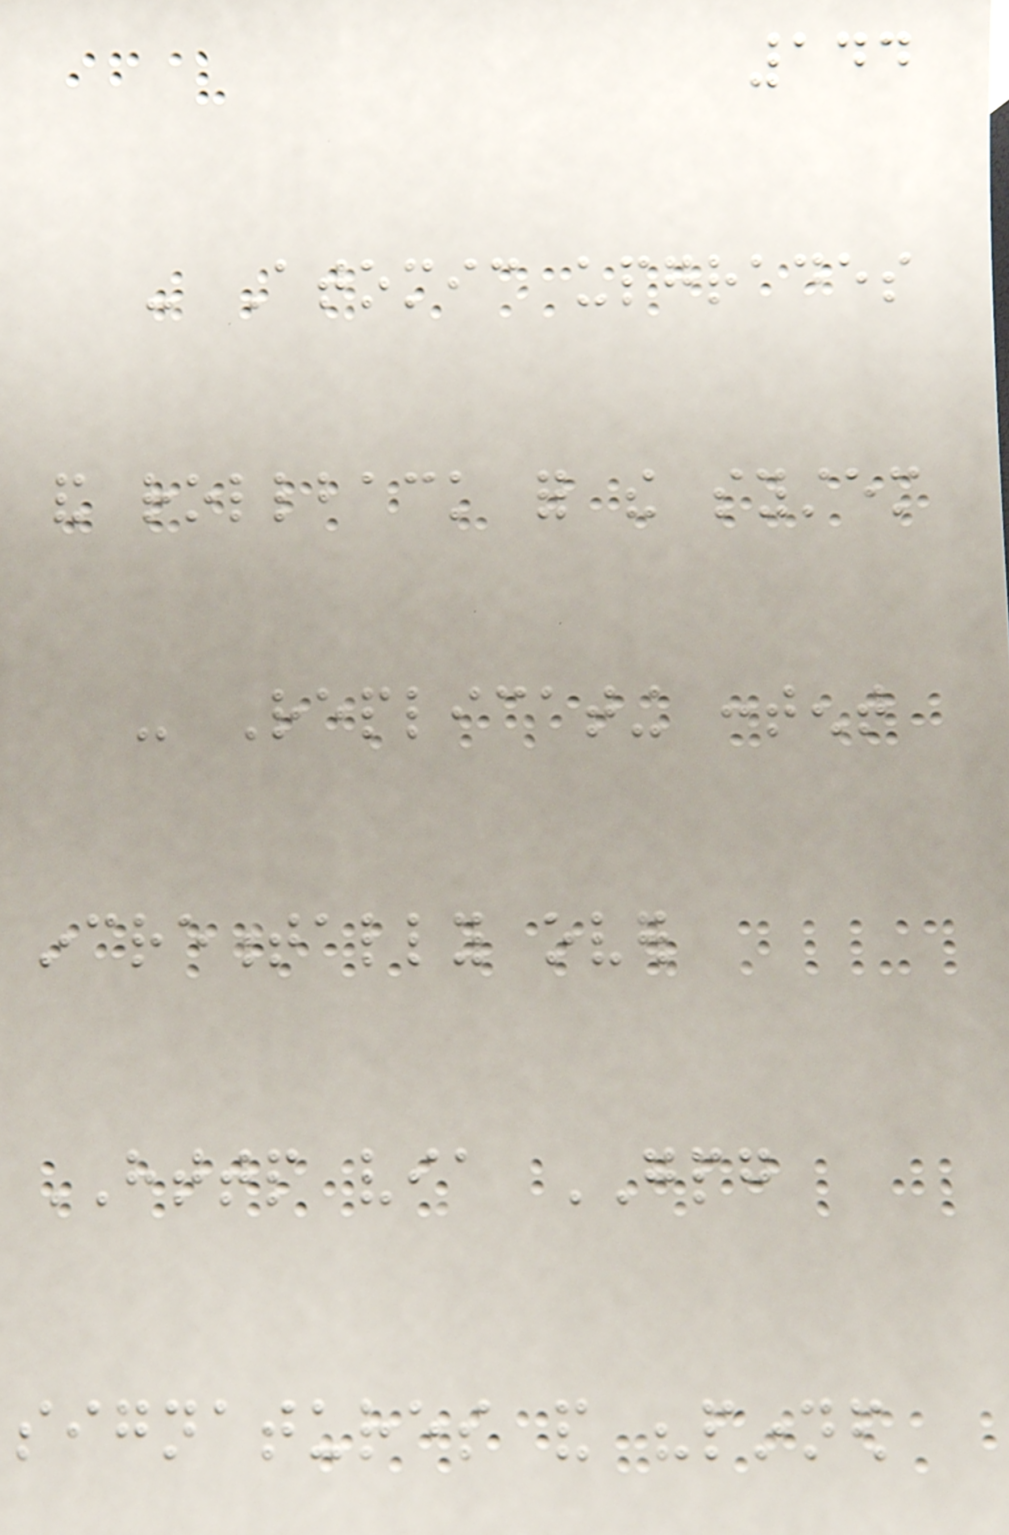144
- Atomic upgrades
and rollback for the system
- Replicating content
incrementally over
HTTP via GPG
signatures and "pinned
